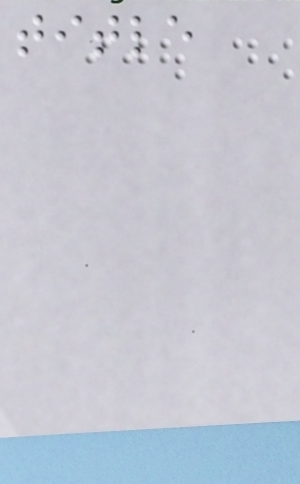title
